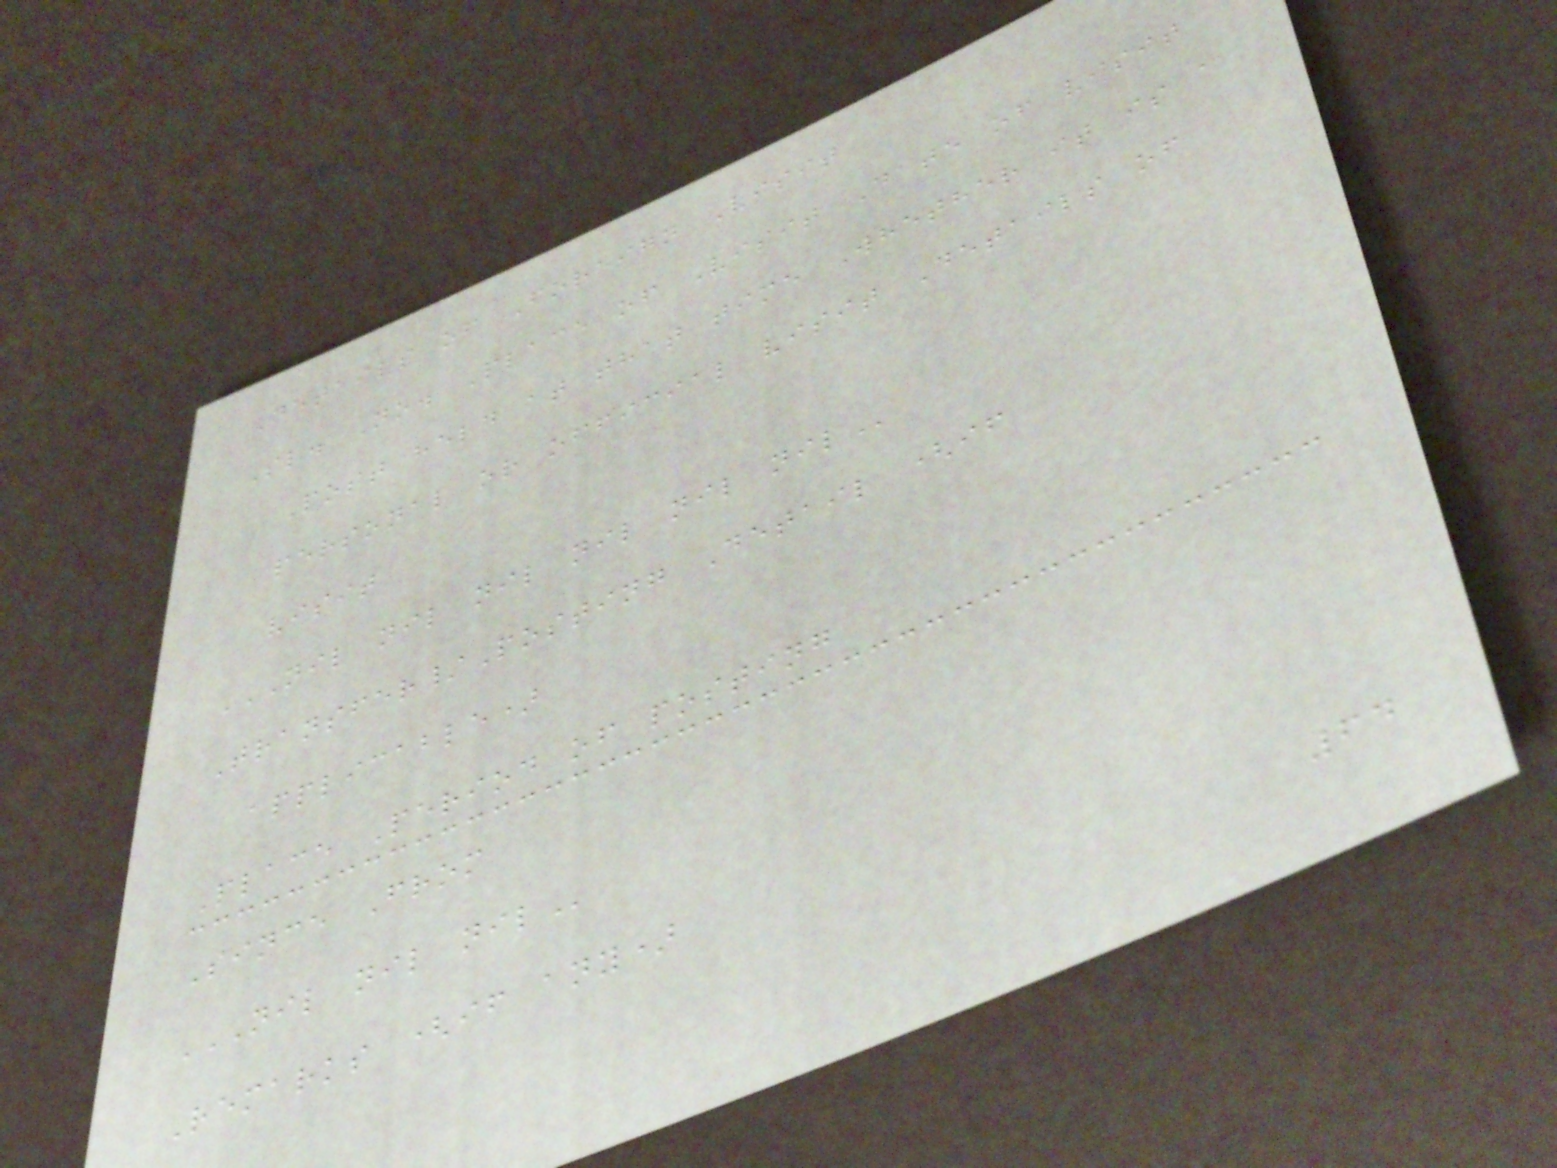Details of Foreign Visit
Sl. No. Place of Visit Date of visit
Post held at that time Whether it is a
personal or official visit Details of
visit
NIL NIL NIL NIL NIL NIL
Transfer/Posting Detail (if
applicable)
Place Period of posting
Since From
NIL NIL NIL
Remarks (if any)
64
